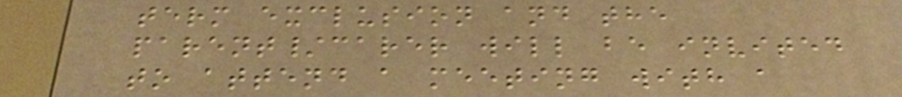term exclusion and the
parent/carer will be invited
to attend a meeting with a
